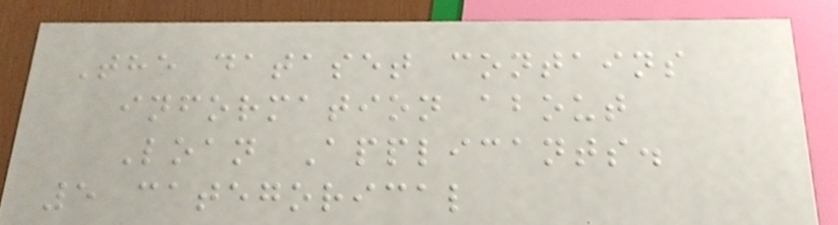The dataset contains
information about
Loan Applicants.
5 categorical
